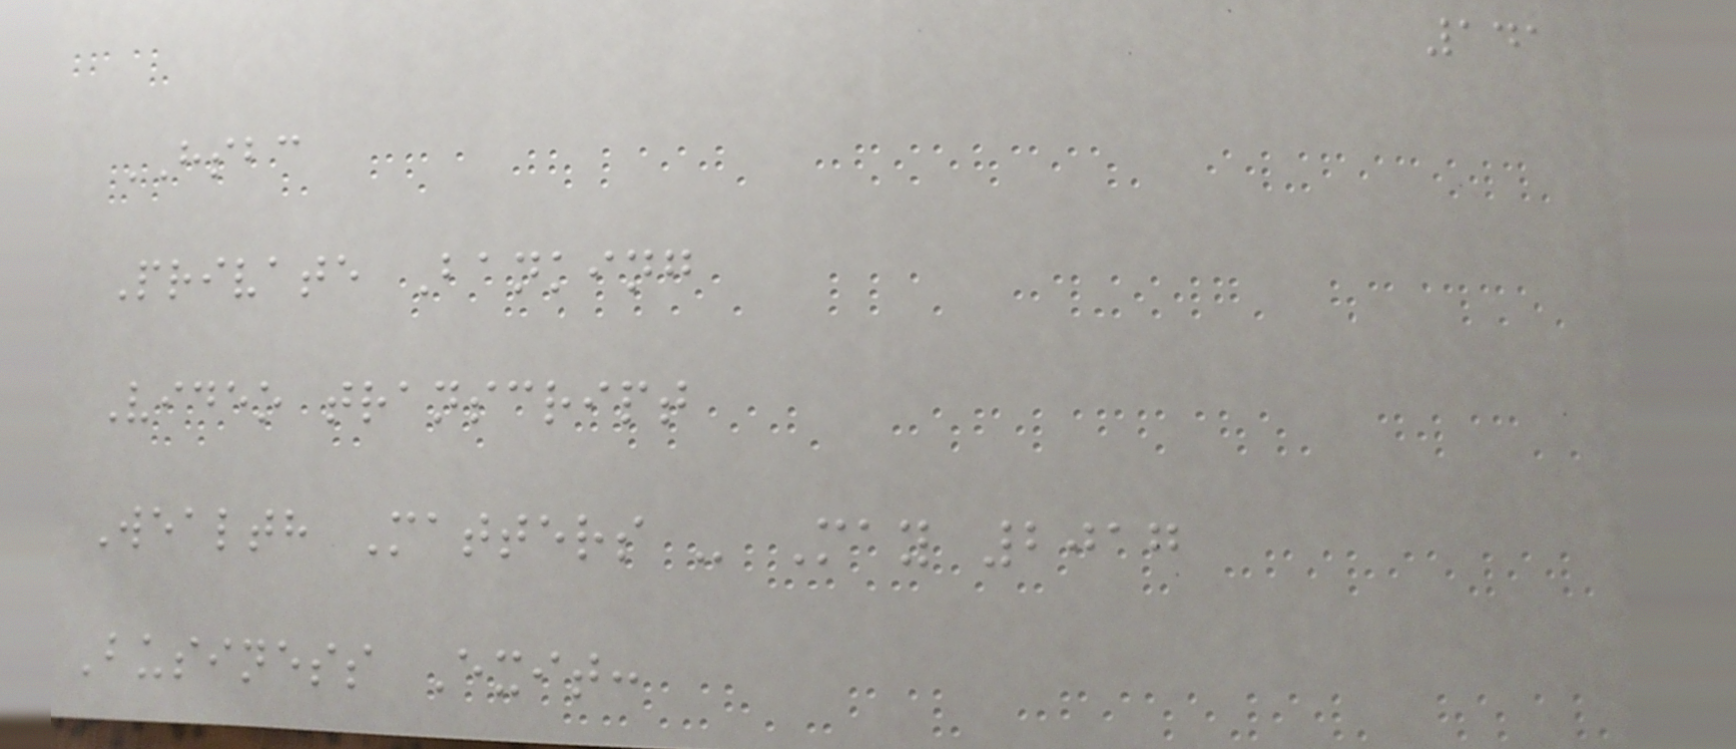141
HSBC
Private Banking
Video transcript
Wealth Matters - May 2017
Business Exit:
